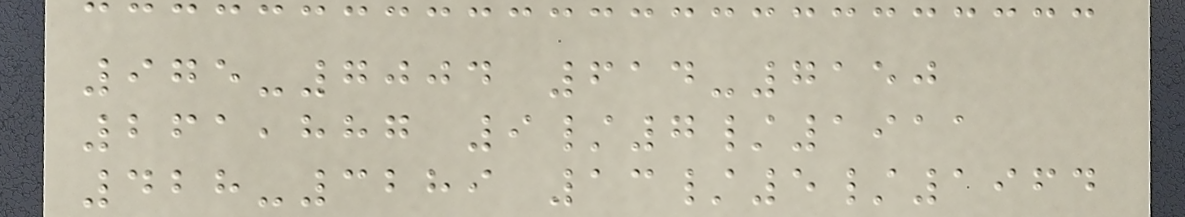975-7004 614-7150
261,887 9/7/1911
428-3289 13/5/1964
